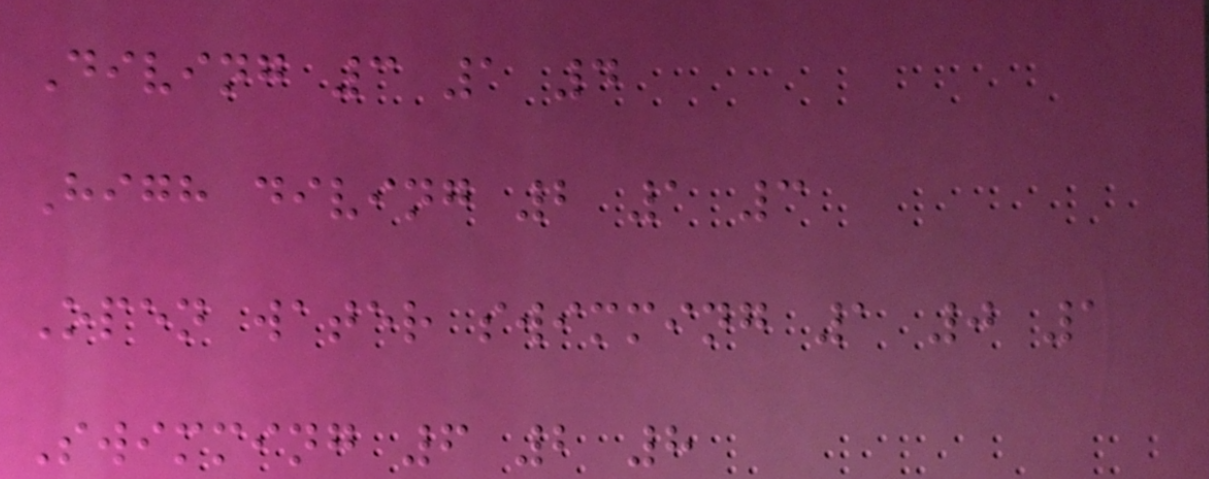Diving 3 1 4
High diving 2 1 3
Open water swimming 1 0 1
Swimming 6 2 8
